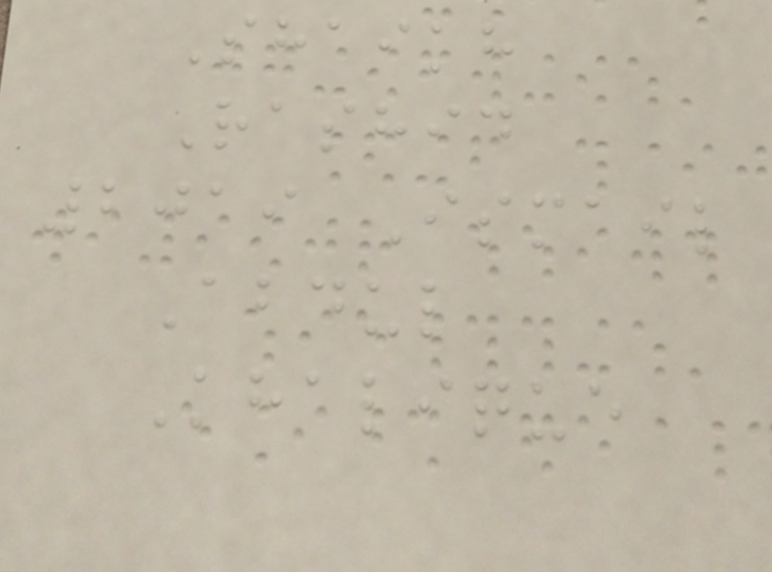Shaikh
Rashid
2019 Ismail
Abdul
Khalique
